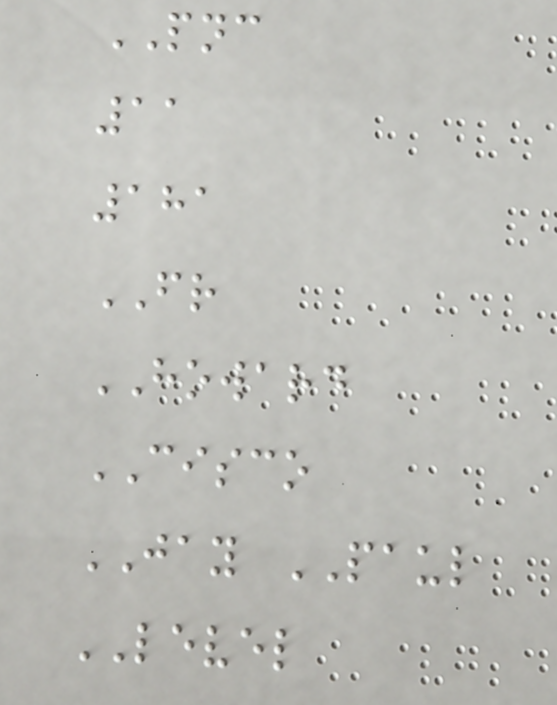PNC
11
181
FR
HOWARD
CISCO
JAY PAUL
LEVEL
